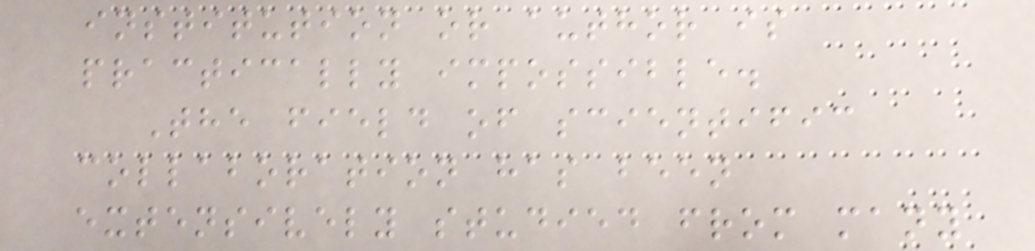institution or author is
practically impossible.
The field of scientific
collaboration has been
extensively studied from many
